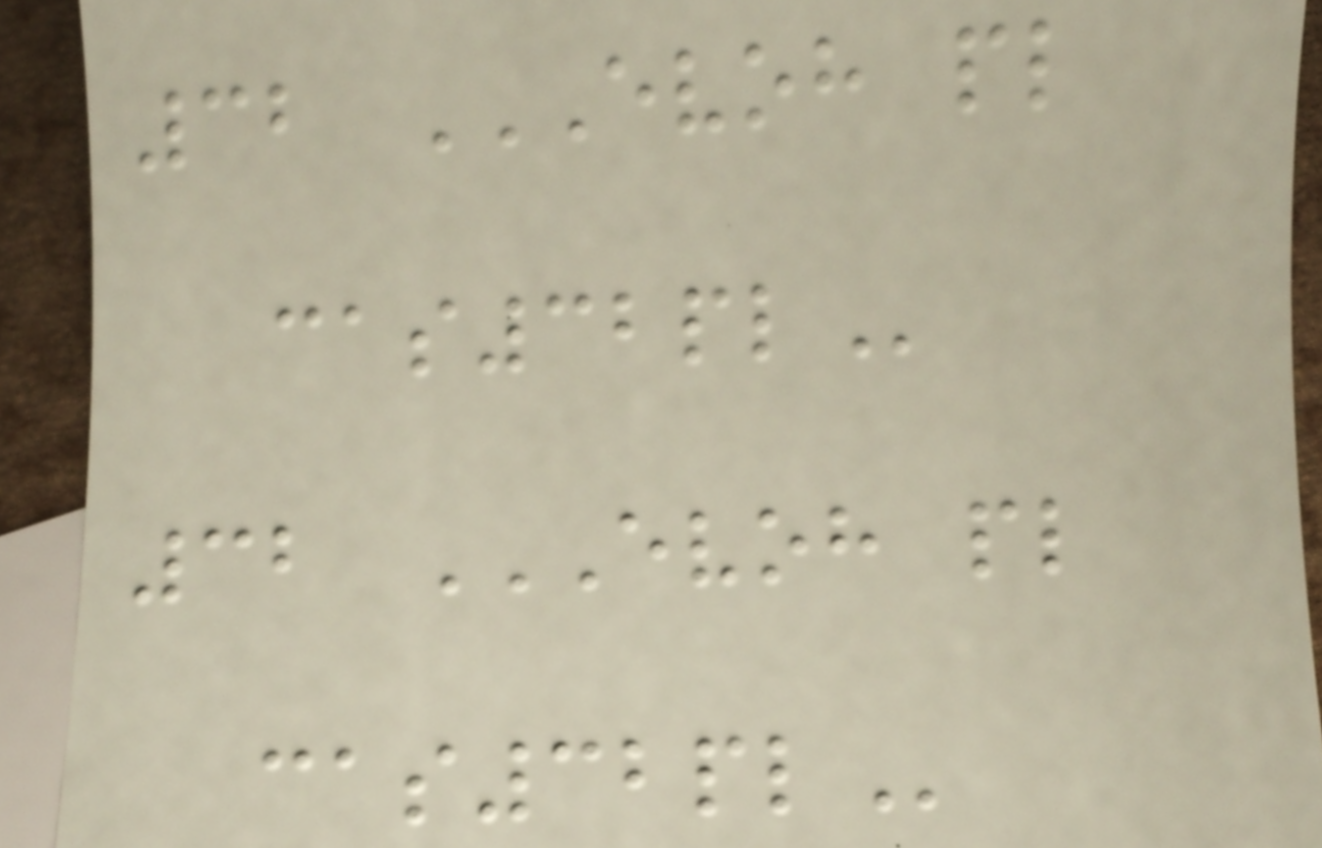32 EVOH PL
CAS32PL
32 EVOH PL
CAS32PL
